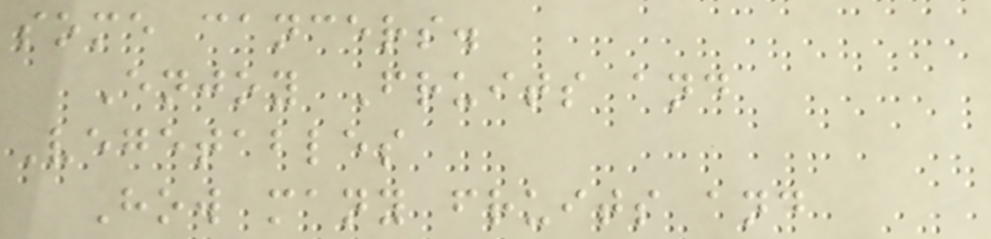some cancers.
Enjoy Fruits and
Vegetables
How many fruits and
